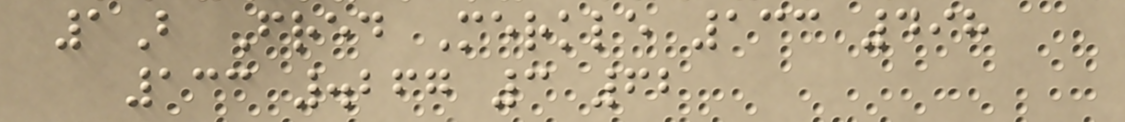1B Fred Merkle 133 498
133 .267 3 62
